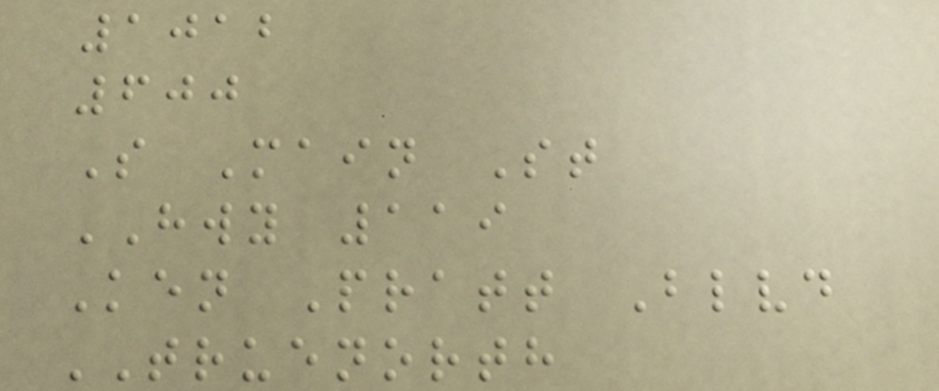1012
600
S Main St
HWY 119
Ken Pratt Blvd
TRUENORTH
